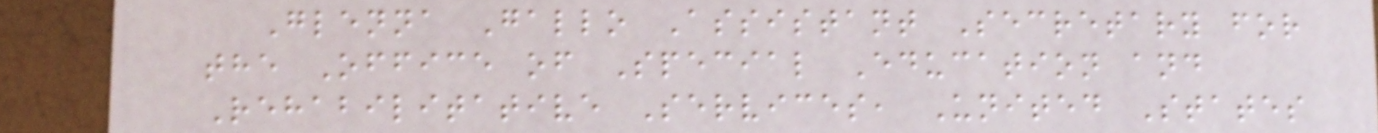Glenna Gallo Assistant Secretary for
the Office of Special Education and
Rehabilitative Services, United States
